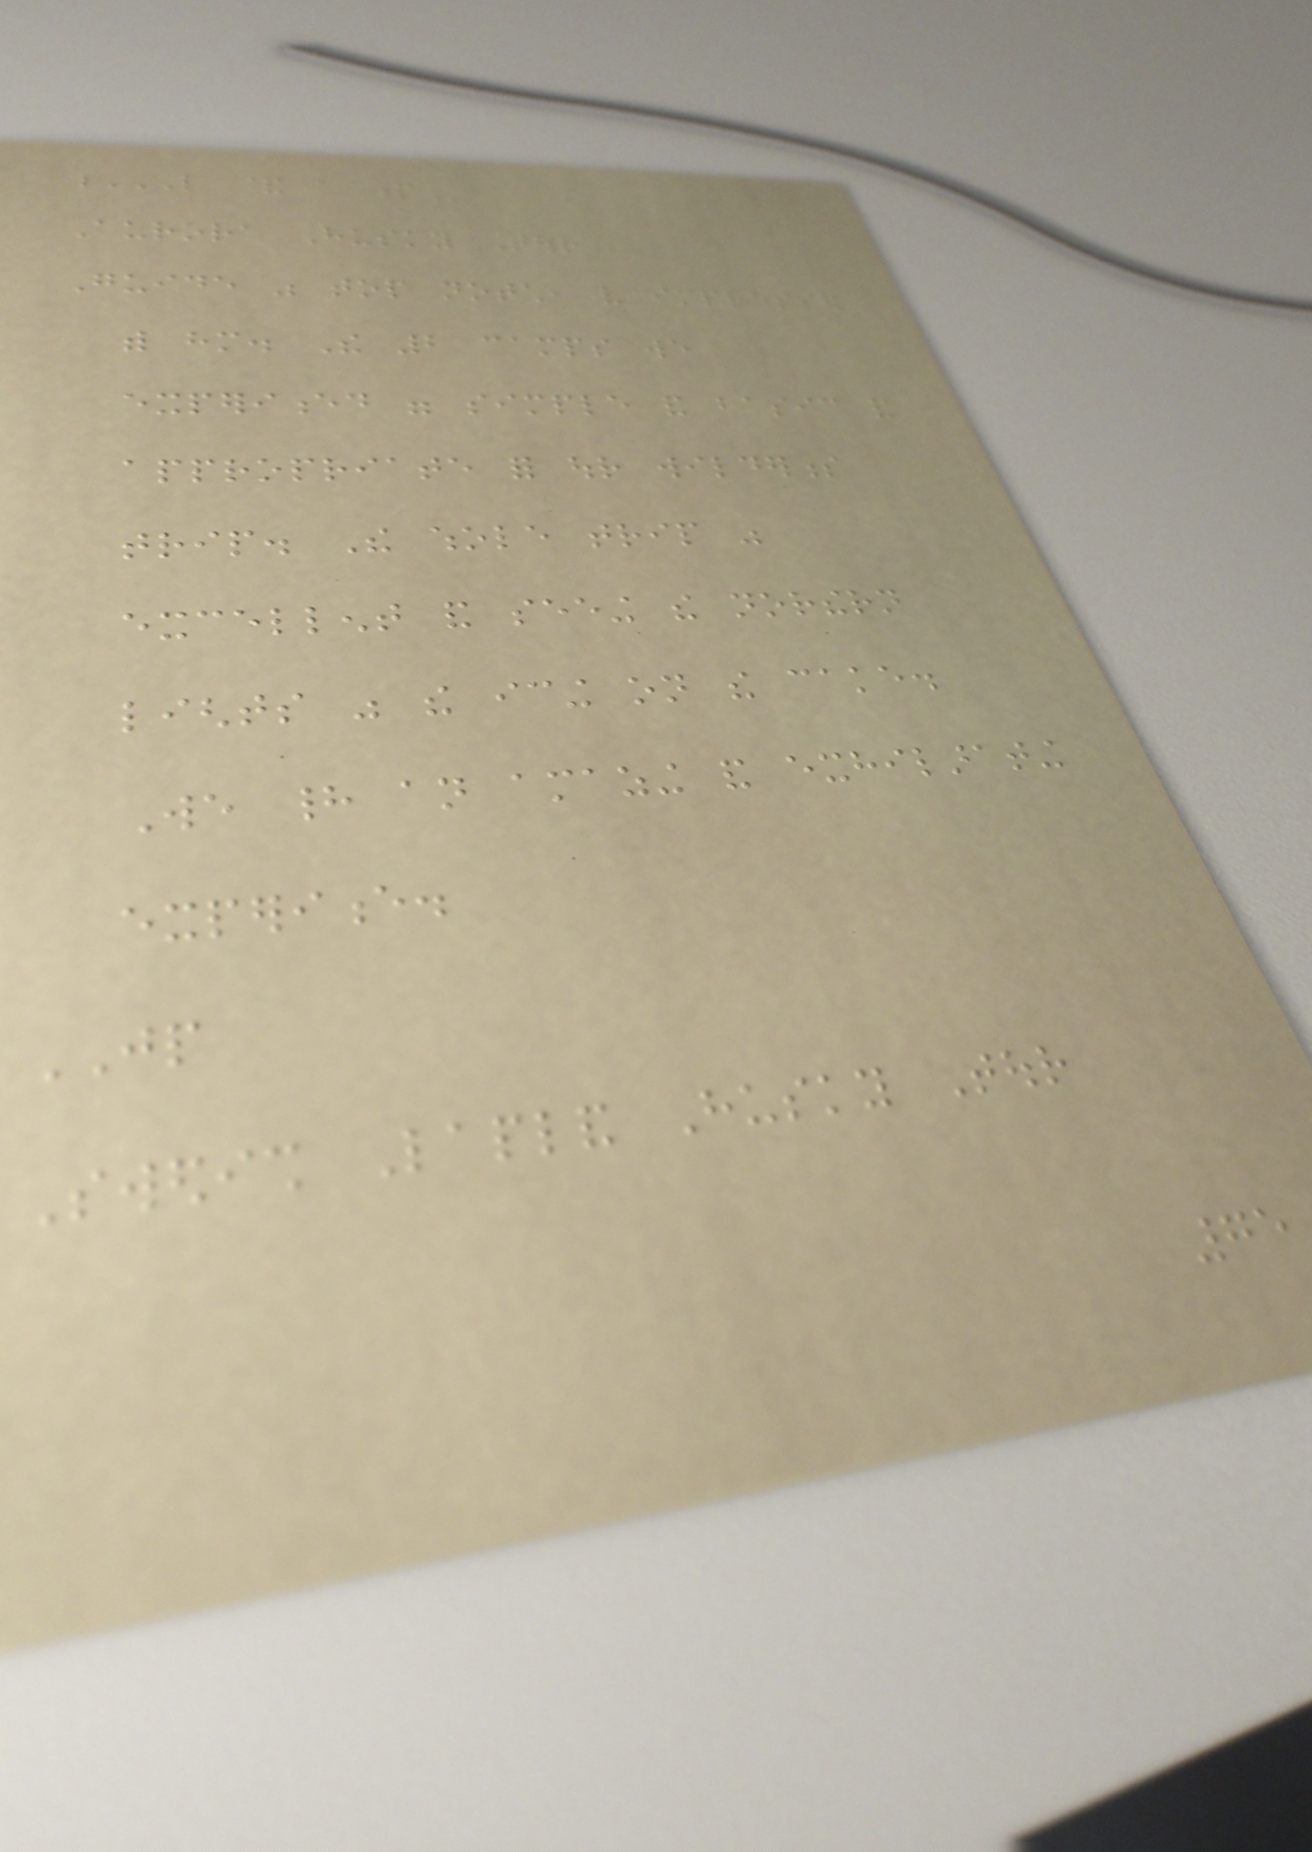L & A P
Aurora Husky Tour
Guide was top notch, very impressed
with him. The 2 camps we
experienced were simple and basic and
appropriate for our wilderness
trip. The whole trip was
excellent and seeing the northern
lights was the icing on the cake.
We had an amazing and exhilarating
experience.
JP
Swedish Lapland Husky Tour
75
